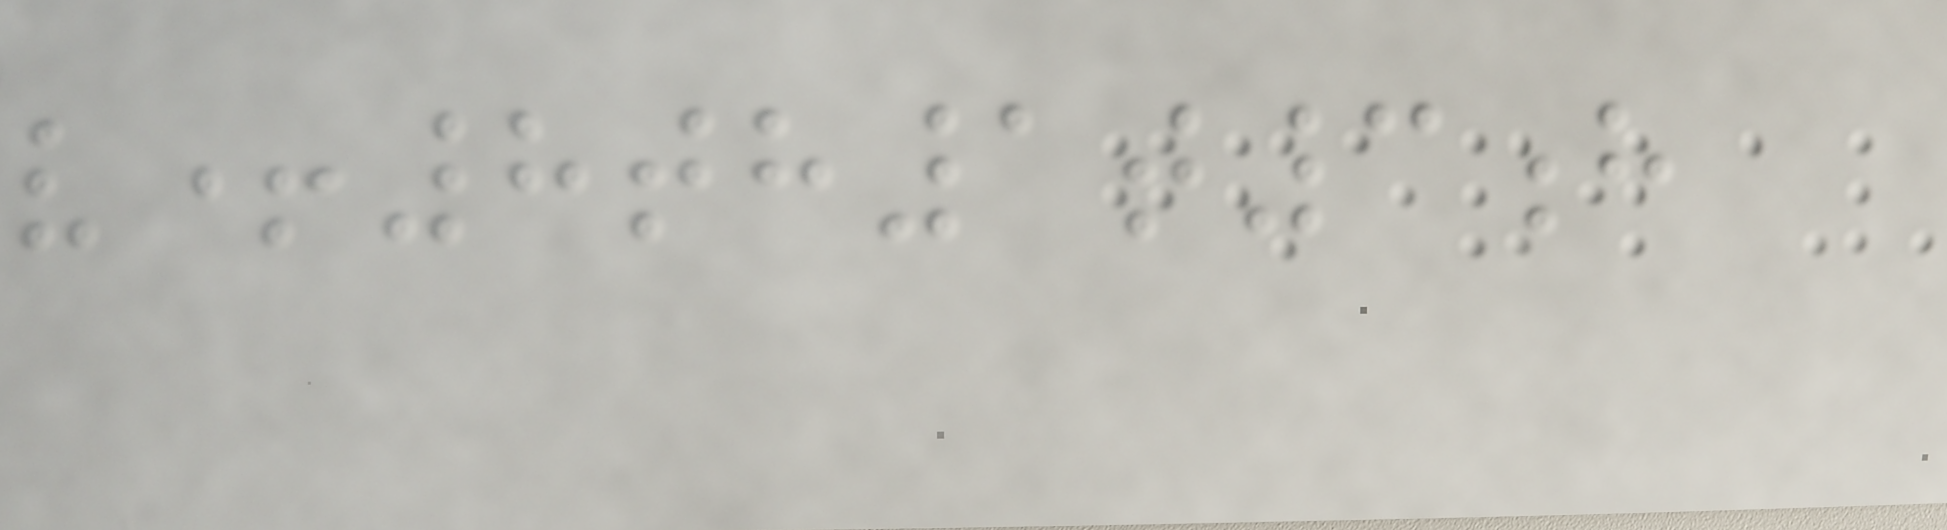v+8th1t3h
